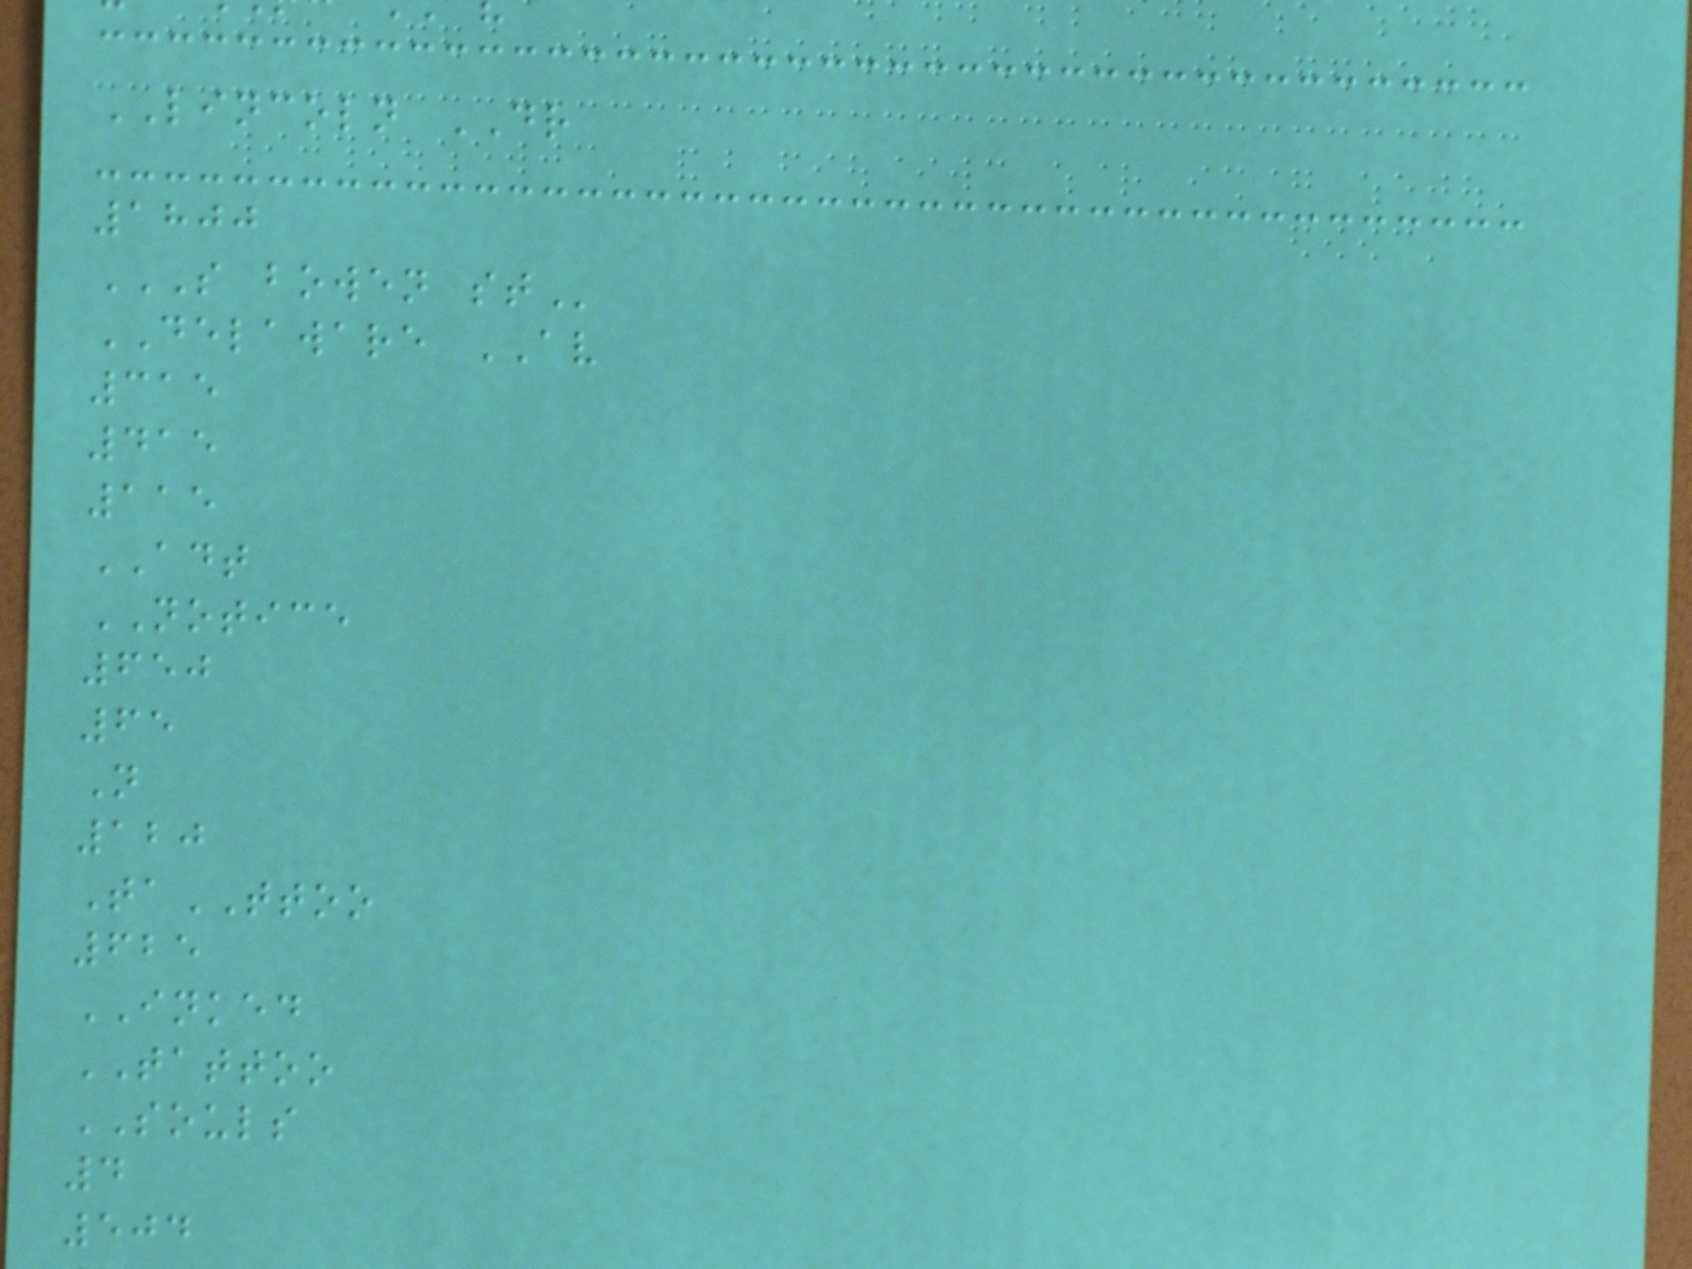LINCOLN DR
1800
S BOWEN ST
DELAWARE AV
315
415
115
ADT
NOTICE
650
65
N
120
TaTTOO
625
INKED
TATTOO
SOULS
4
504
